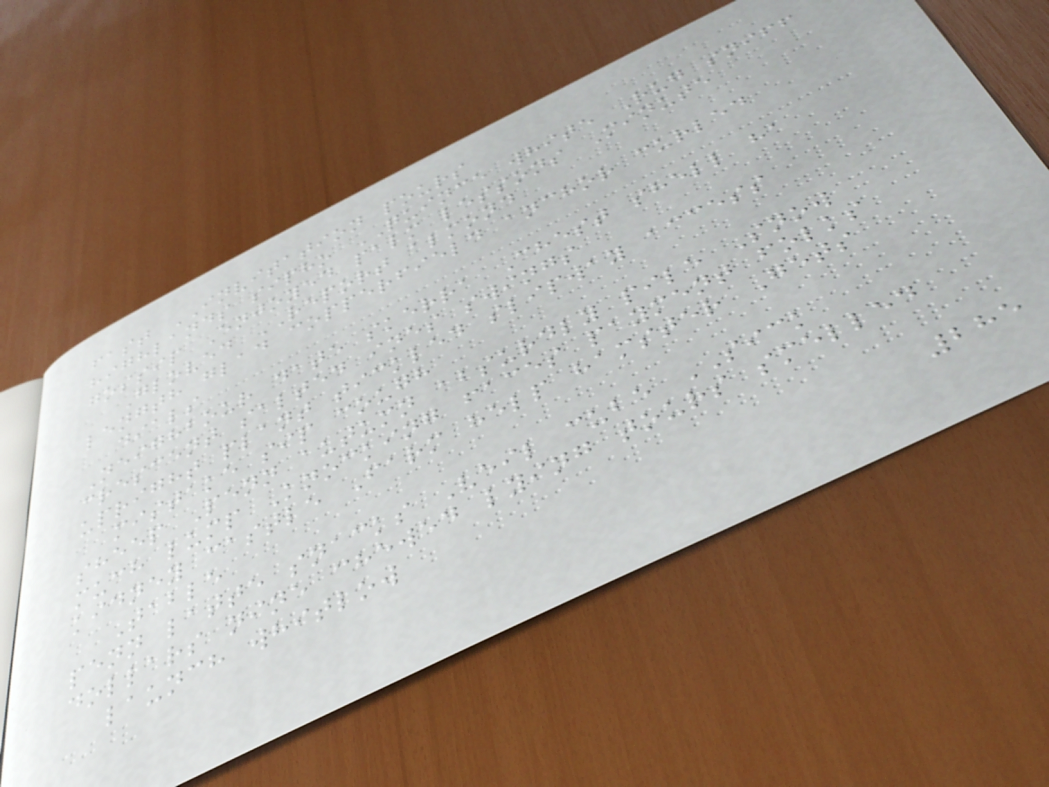fast INVITATION pours
highlands sipho QUINCE white Rug sniff
gossip Enjoyed palm lessons Minute
Gloved REPORT almond
length glad copperfield anchor curled
dials
Neighbour date skerra Chest shell ha
crescent salted ines swings
upright plant tickled slipway access
mistake sip cough
sheep Penn autumn absurdly pile Snow
much lump Knocking faces payment folks
kidney castle Farm help hamster Gets
Table
penn latte snacks Veil cube SICK
dollars nine chewed lying tours smelled
launch whitlow
285
